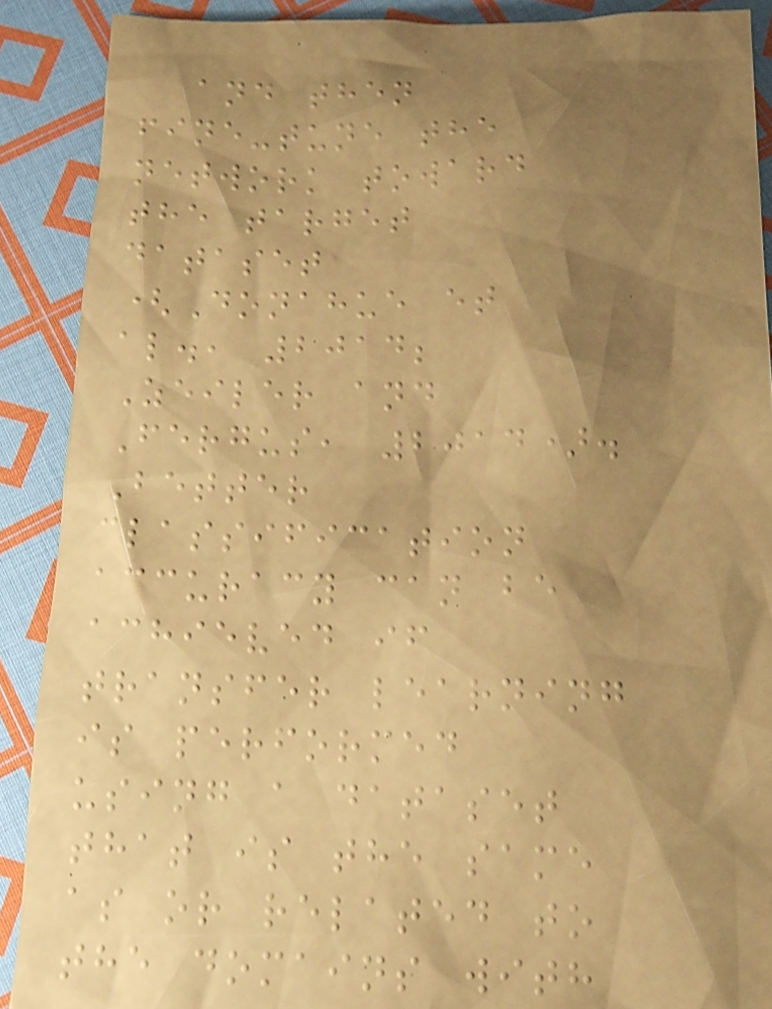and then
fine-tune the
network toward
the target
dataset
(Donahue et
al., 2014;
Zeiler and
Fergus, 2014).
Better
classification
accuracy can be
achieved if
transfer learning
is performed
using a dataset
that is the same
as or related to
the domains with
